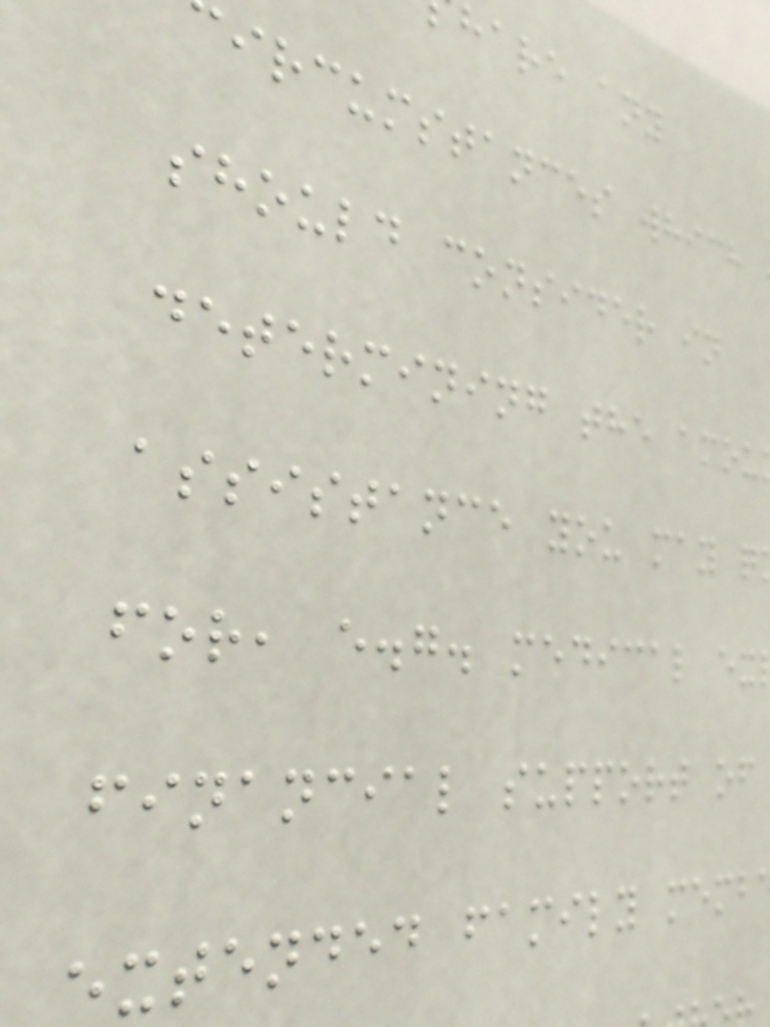hare any
ircumstances which
should consider in
determining the amou
assistance you may q
for, e.g. medical ex
financial support of
xtended family memb
